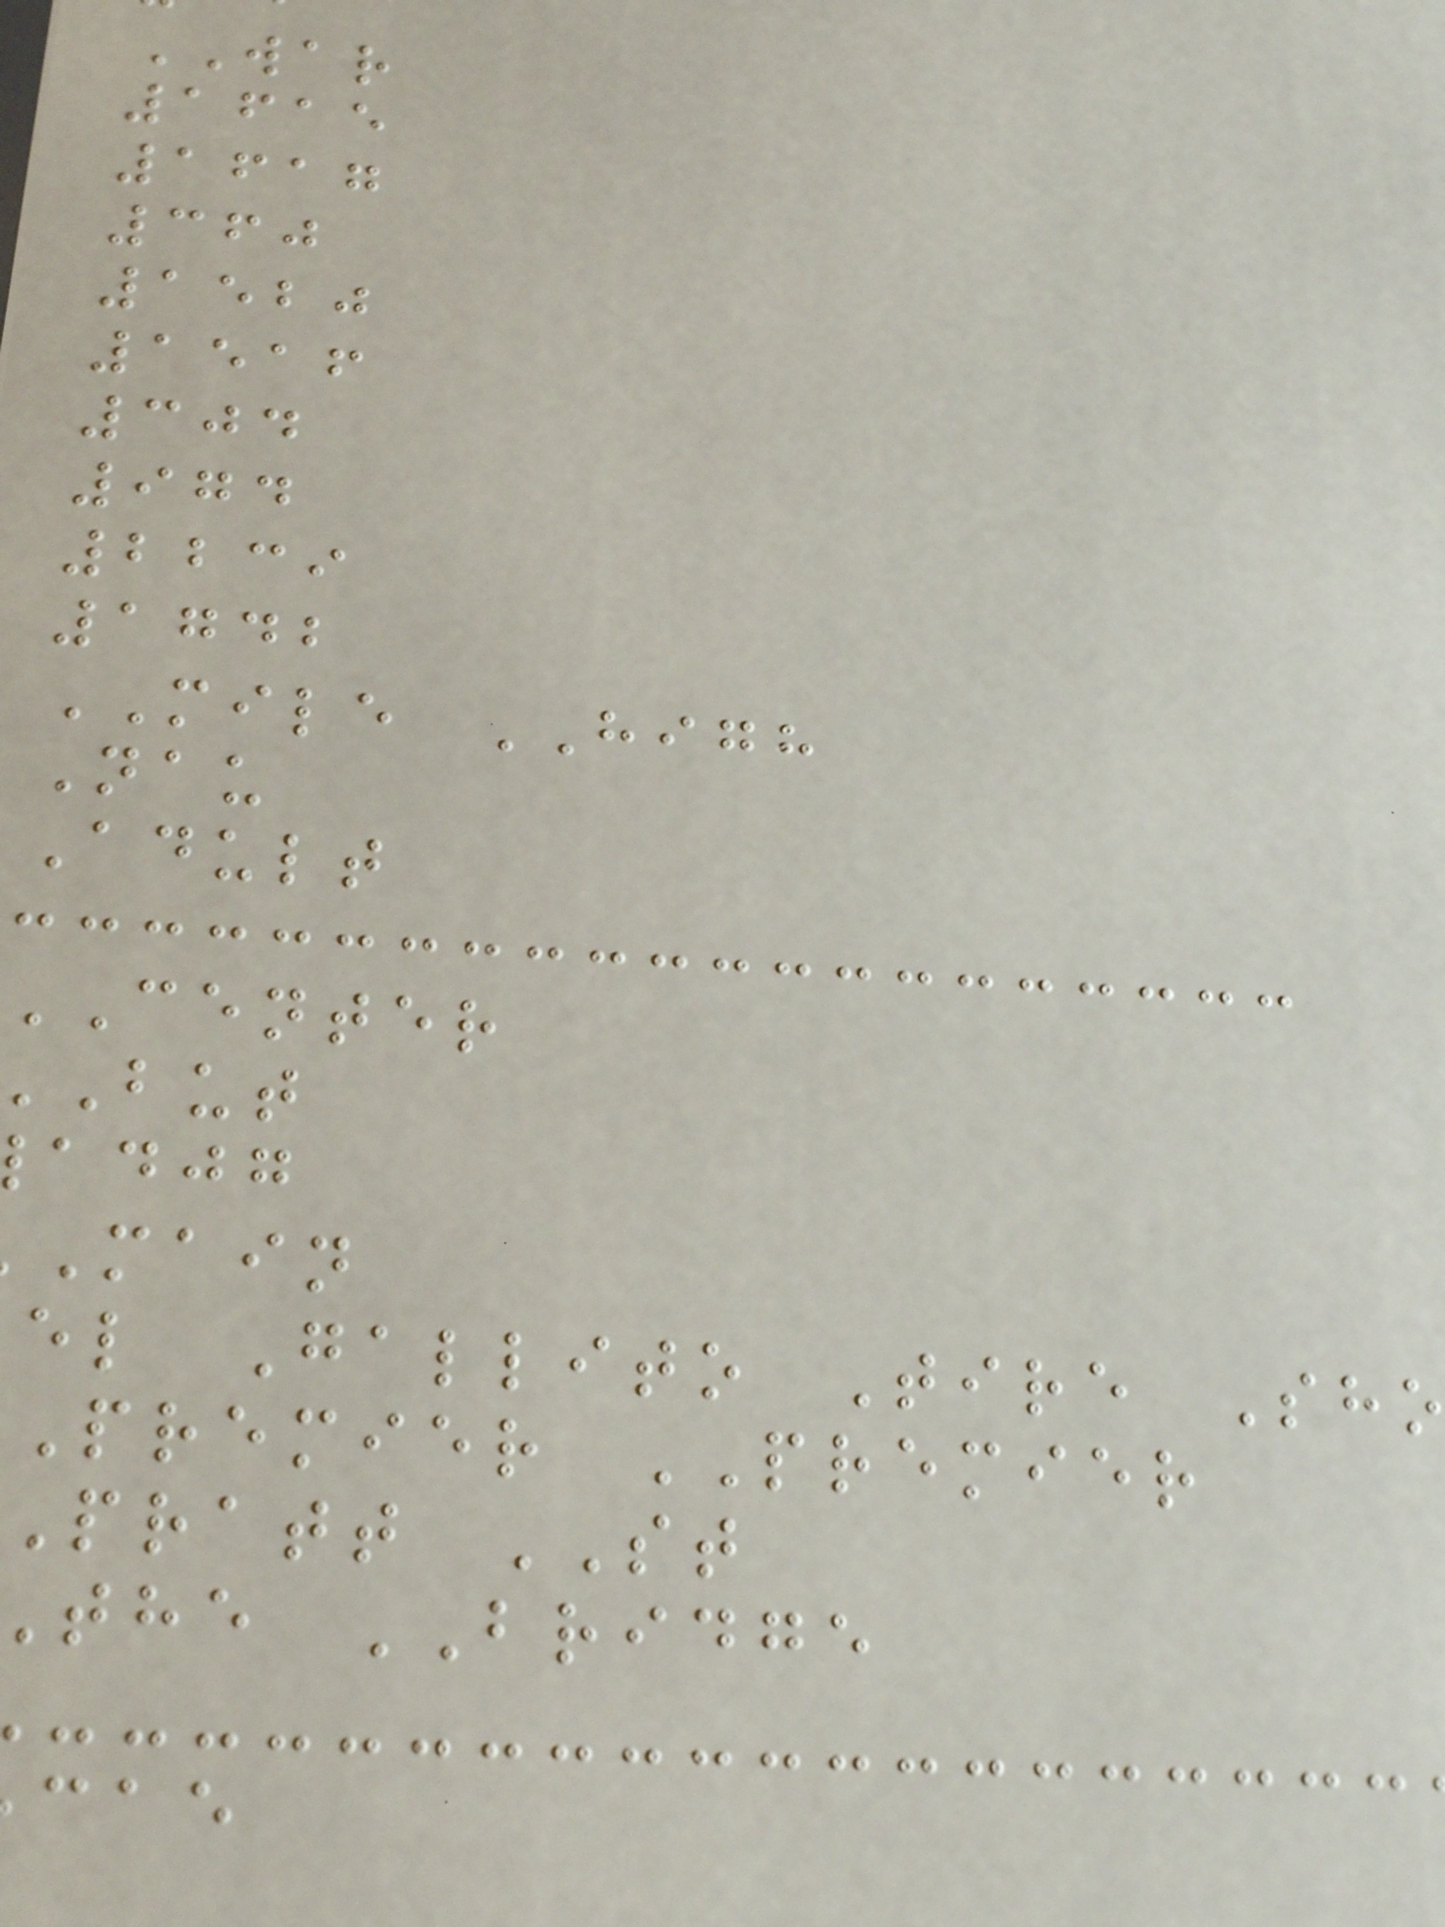WAR
1615
1617
360
1520
1516
304
974
2239
1742
MILE HIGH
Nau
Adult
CENTER
adjg
main
el Gallito Tire Sho
premier PREMIER
pratt ST
the BRIDGE
